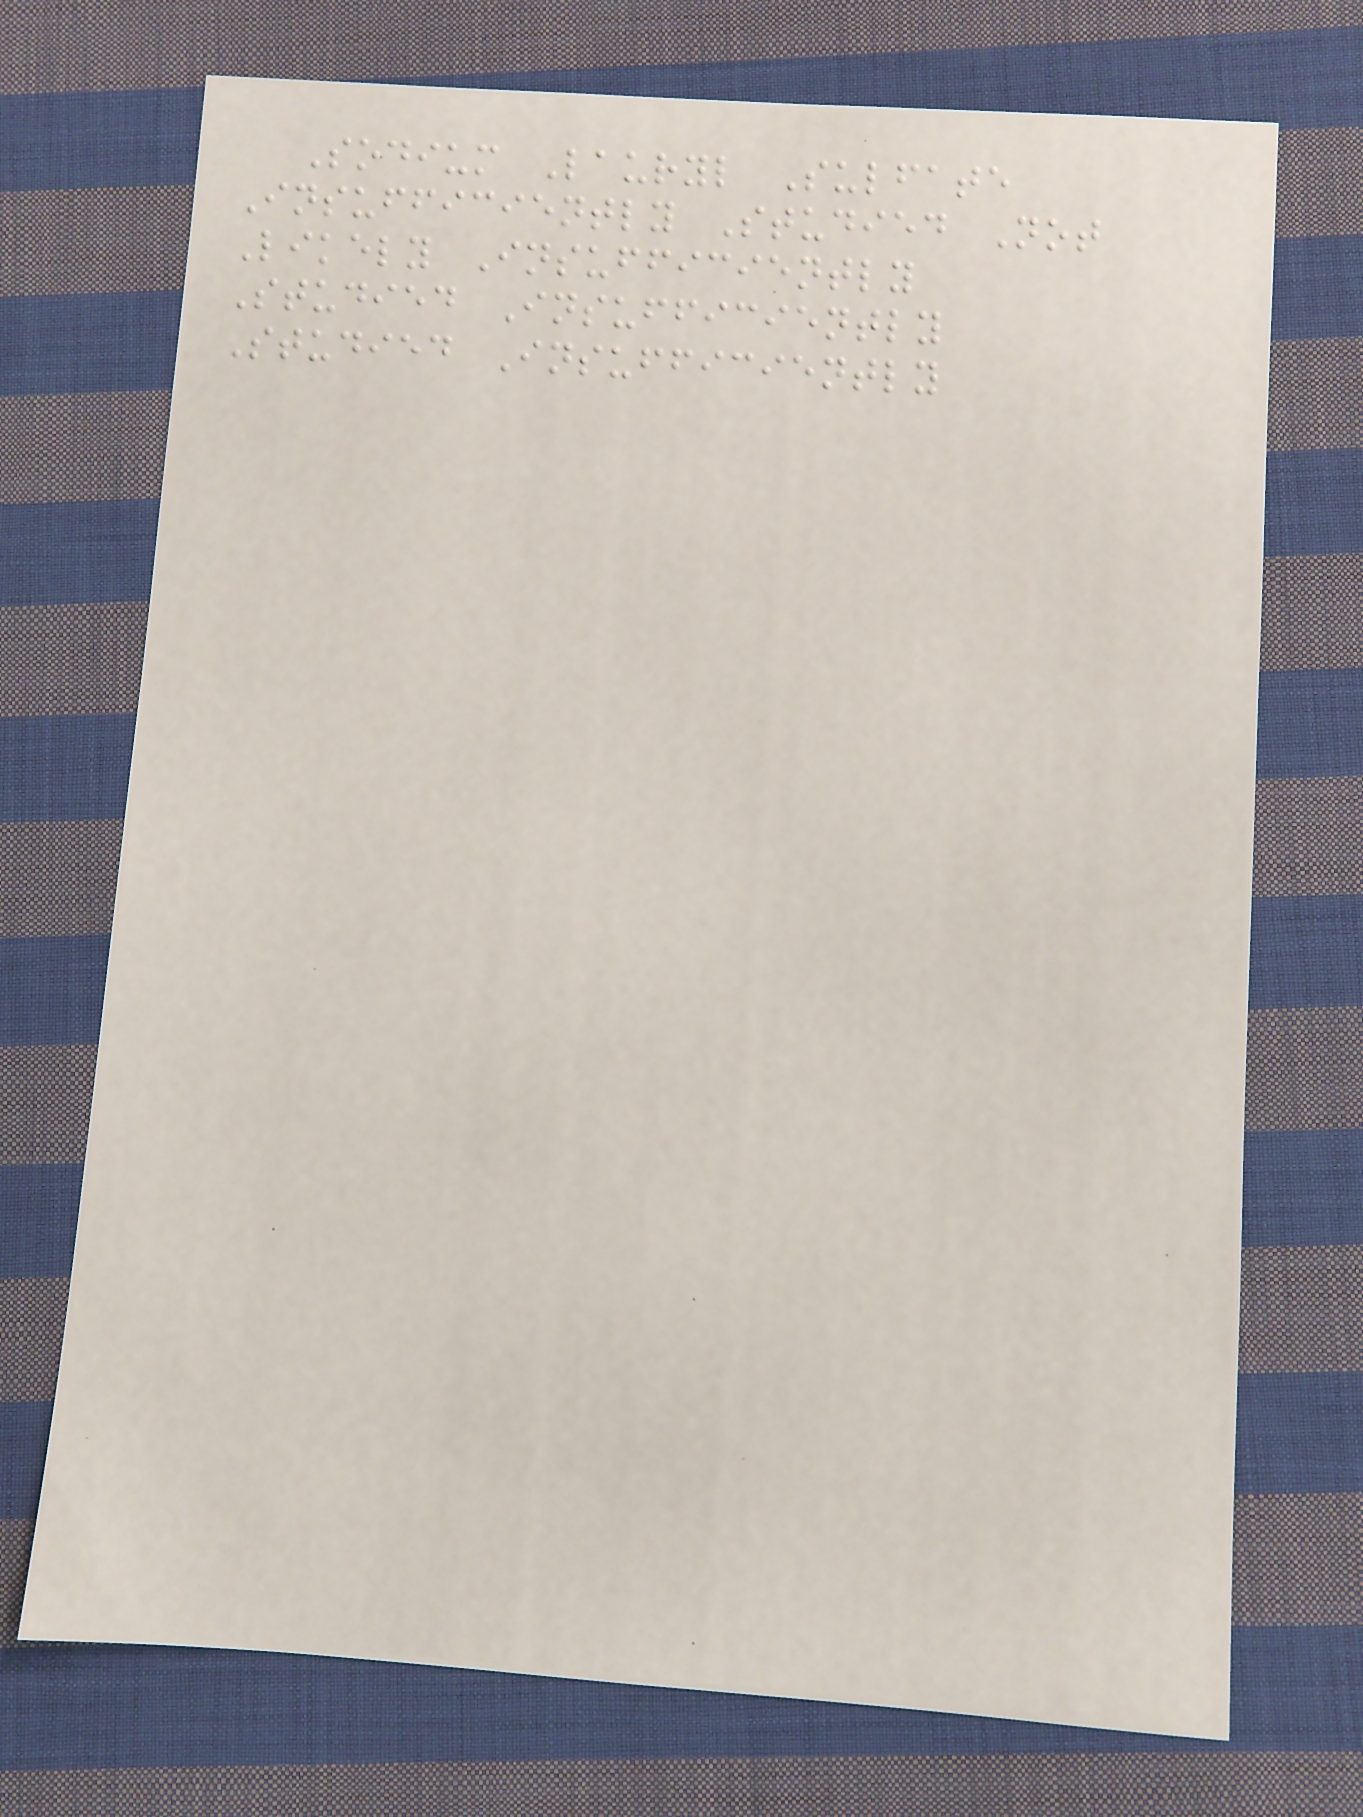Sodium Lauryl Sulfate
Insufficiently Studied Not
Likely Insufficiently
Studied Insufficiently
Studied Insufficiently
